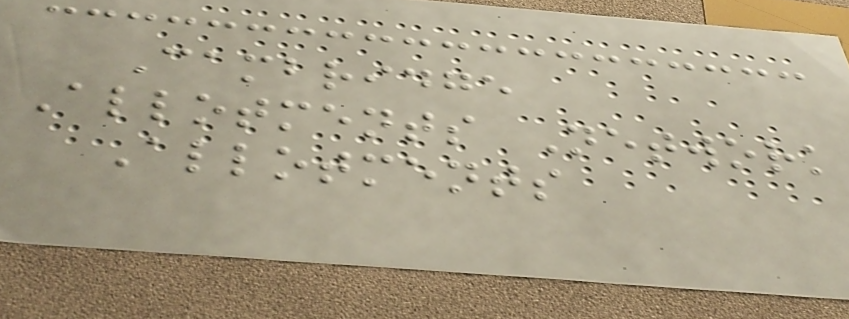Cambridge
Allotments Network
Allotments
